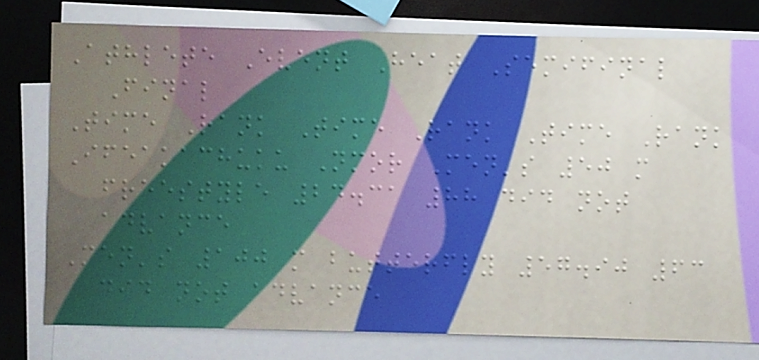Athlete Event Heat Semifinal
Final
Time Rank Time Rank Time Rank
Ifeakachuku Nmor Men's 50 m
freestyle 24.31 88 did not
advance
Men's 100 m butterfly 57.90 63
did not advance
